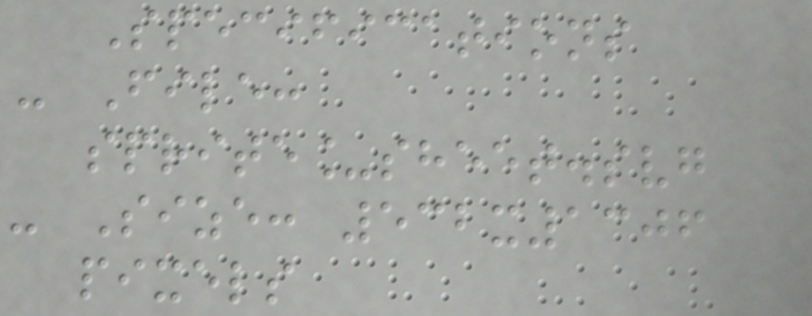Specifications
- File:
sprite_sheet.svg
- Size: 532x1306
pixels
